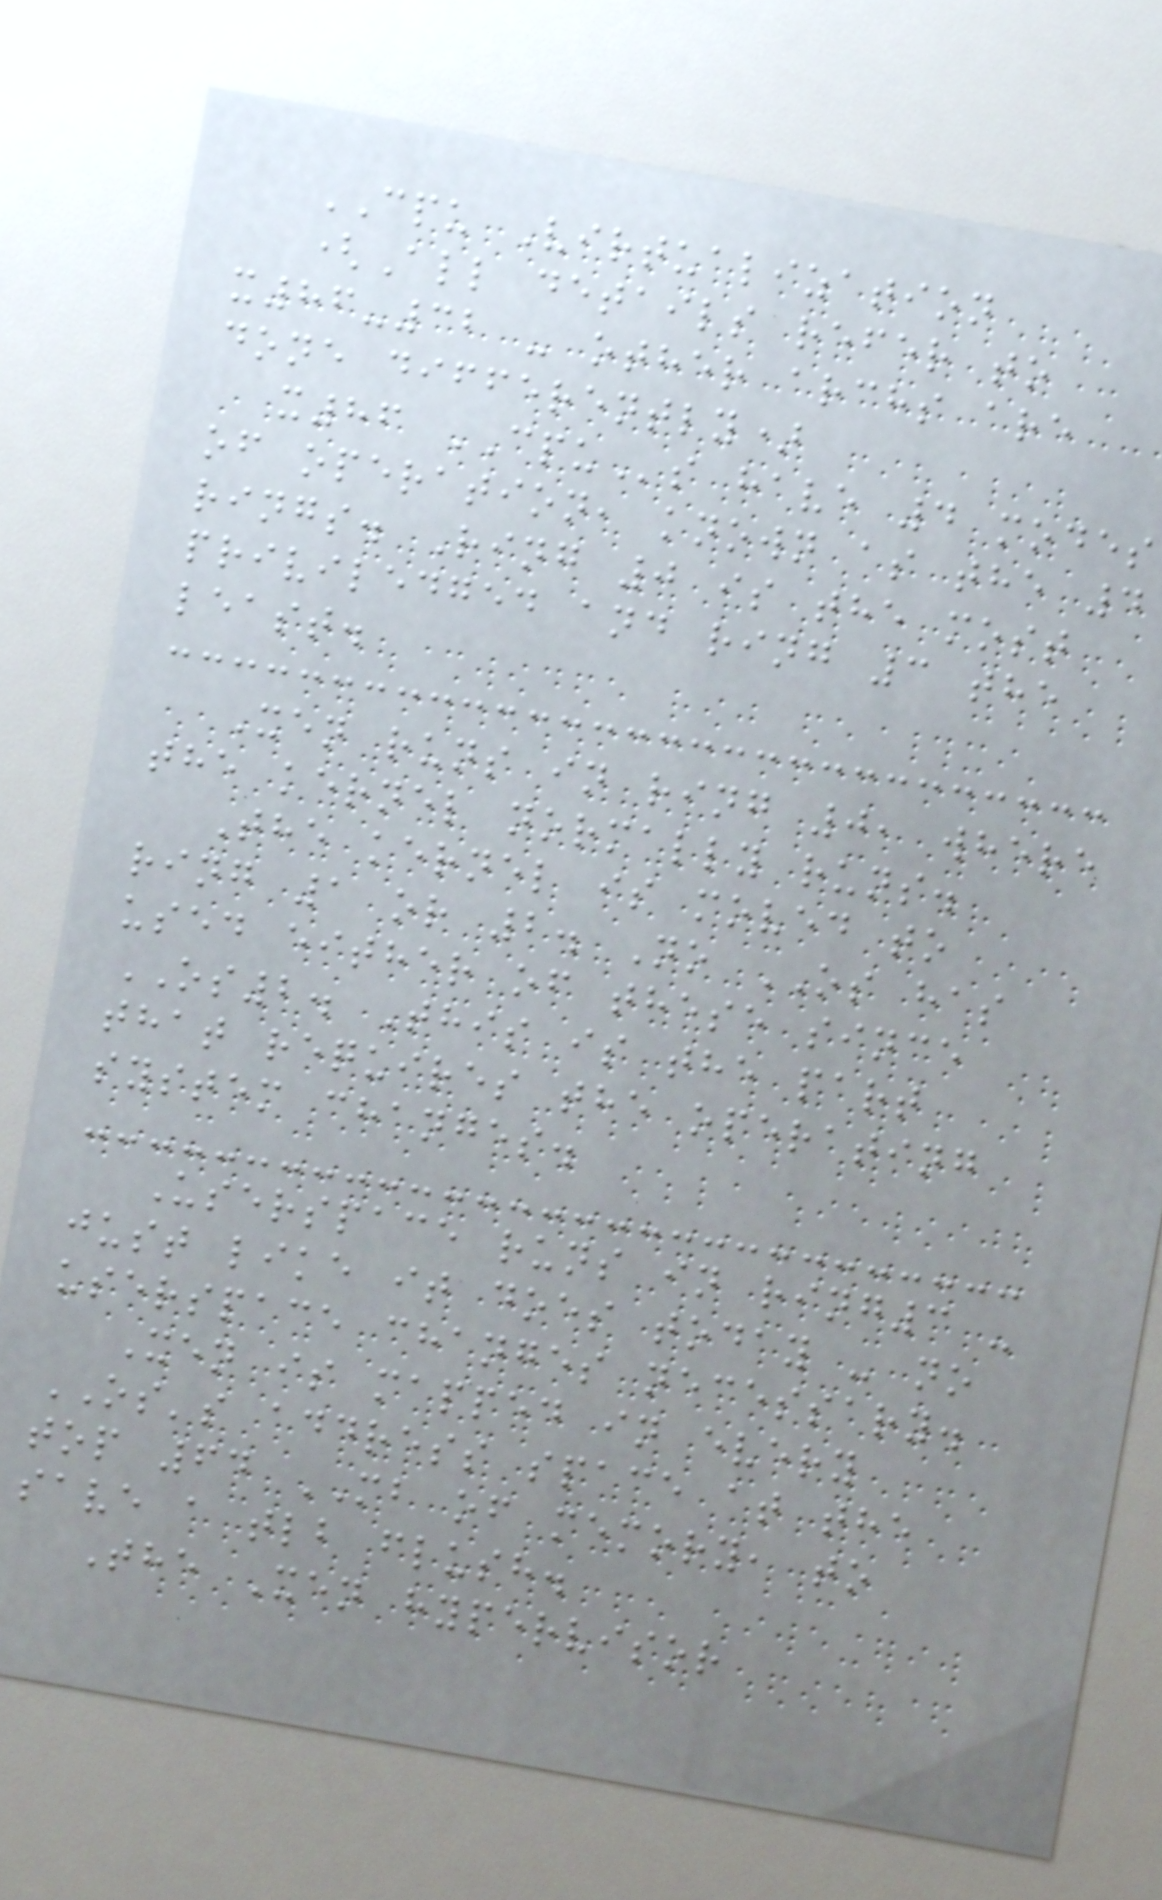CPU Virtualization
(All details refer to
x86-32 - other archs are
done differently)
x86 CPUs have 4 modes
of operation, known as the 4
rings. Ring 0 is the most
priviledged and ring 3 the
least.
Xen runs in ring 0, where
the kernel normally runs.
The kernel is moved to
ring 1 or 2. No OS has
used either of these since
OS2. This is the part
that requires the operating
system changes.
Userspace runs in ring3 -
just like it does today - no
userspace changes necessary.
Xen is mapped in every
OS's address space at the
top 64 MB of memory, to
save a tlb flush.
The Xen hypervisor
